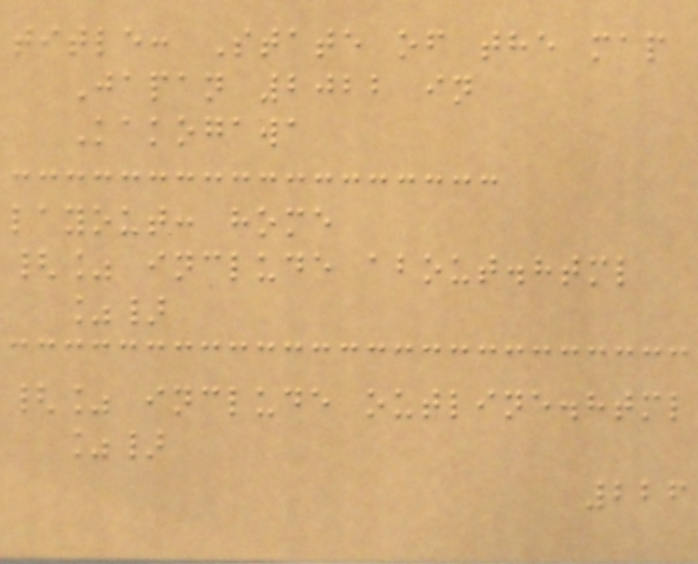title: State of the map
Japan 2022 in
Kakogawa
layout: home
{% include about.html
%}
{% include outline.html
%}
226
